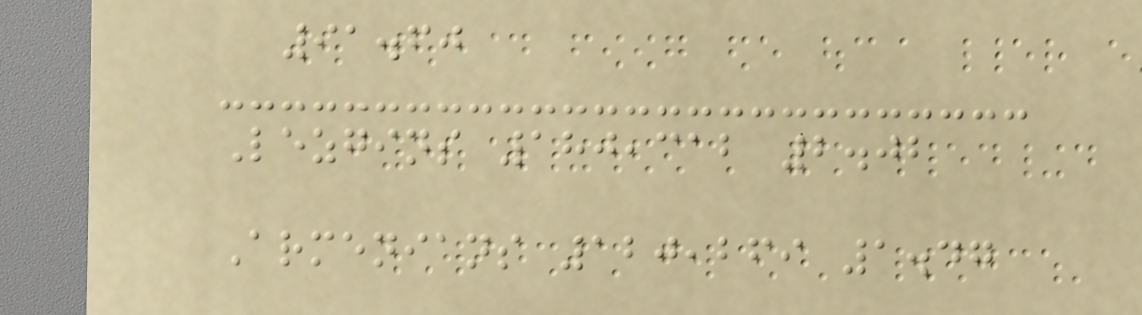91.60
Lezgins 180,312 2.02
Armenians 120,269 1.47
